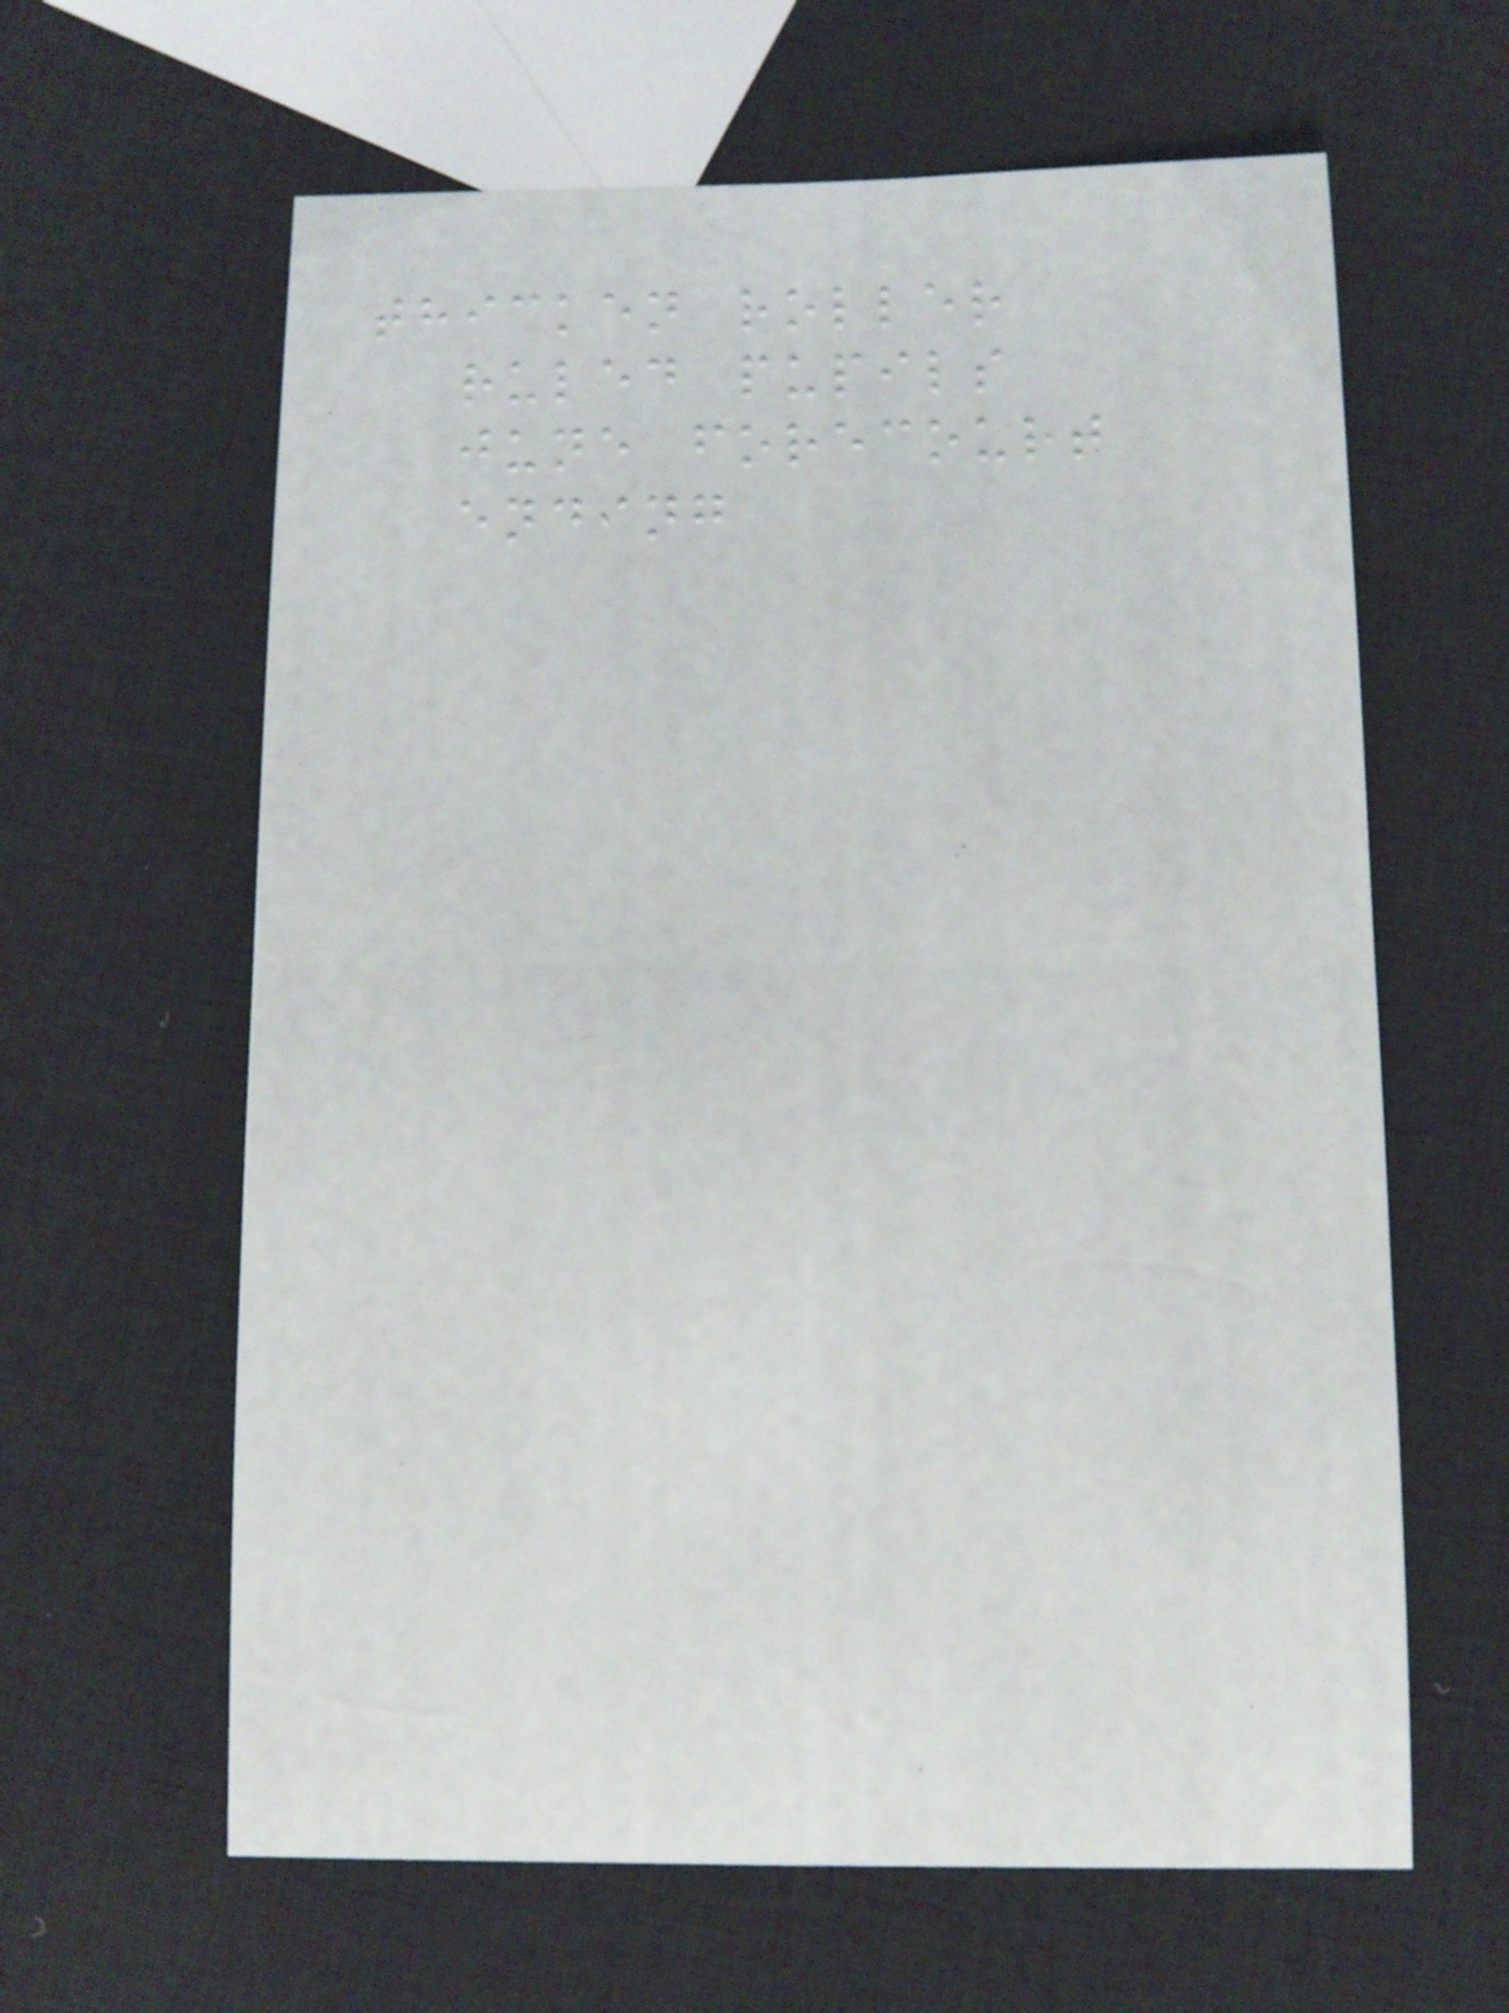thicken roller
ruled pupils
june forecourt
ending
